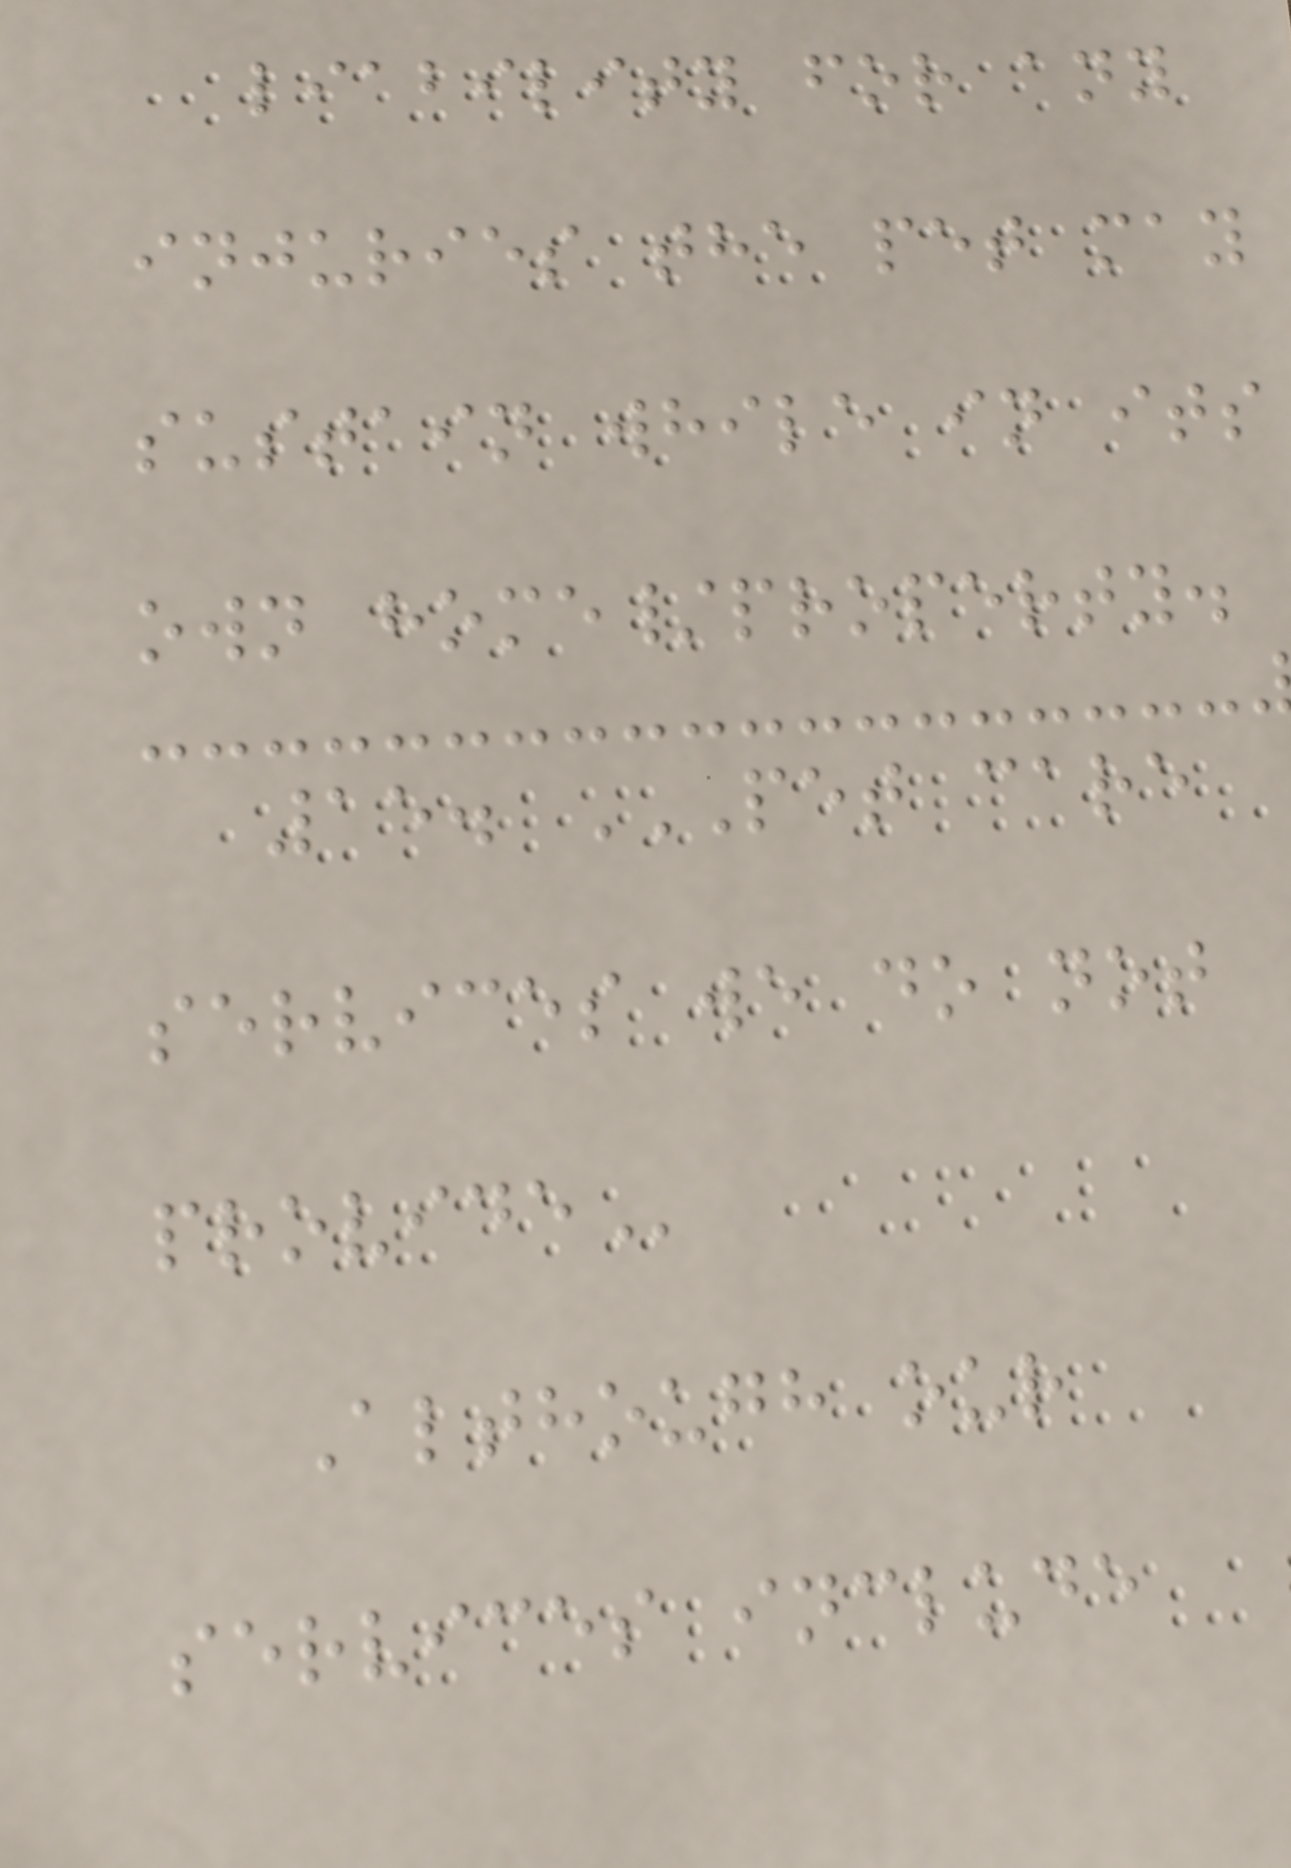liability for any
injuries the pet may
sustain while in its
own home/property.
15. PET CARE
SERVICES WE DO NOT
PROVIDE
Although our
services include
